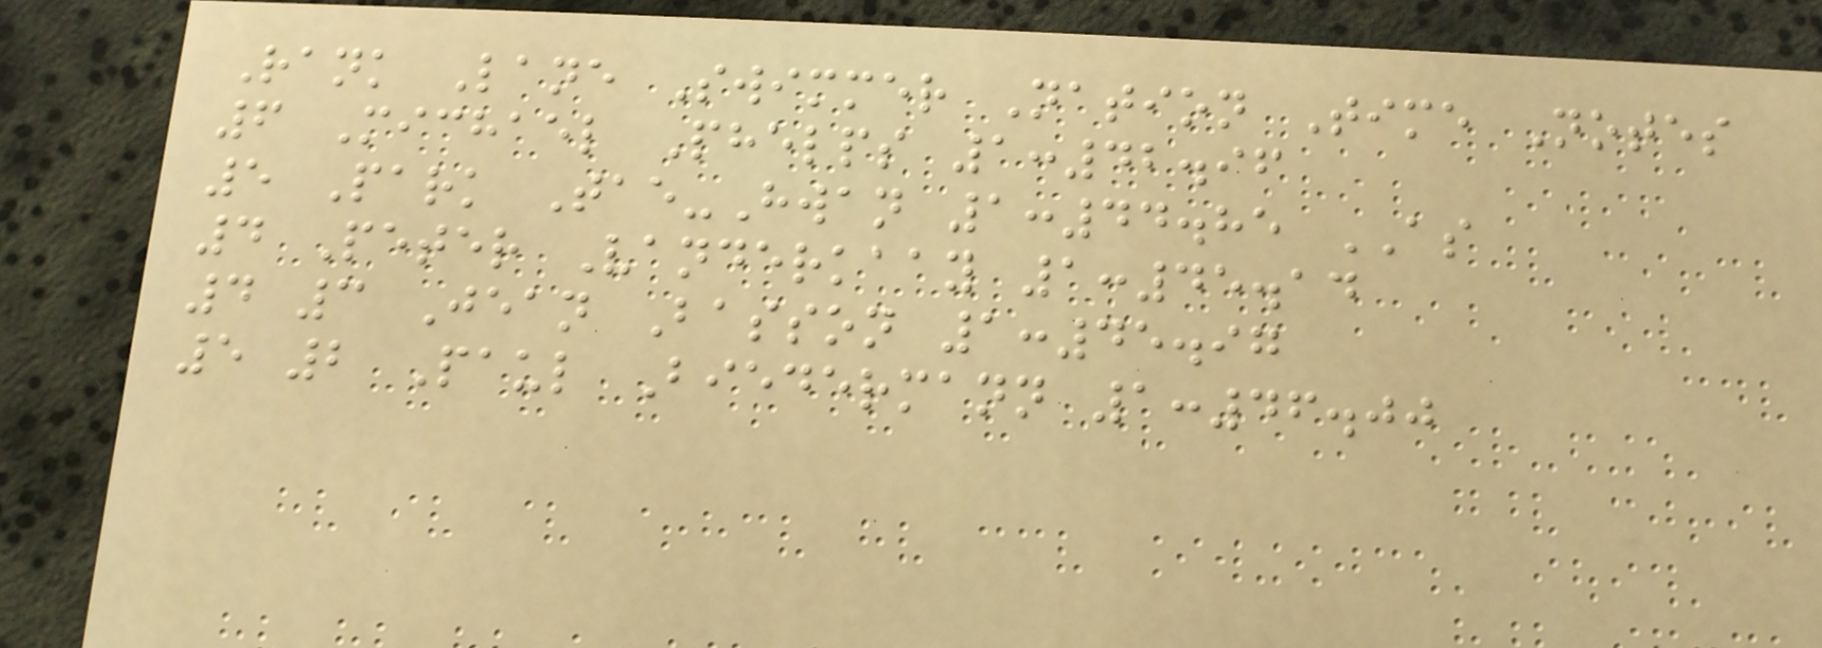Rank Lane Swimmer Nation Time Notes
6 Michael Phelps 1:42.96
5 Park Tae-Hwan 1:44.85 AS
4 Peter Vanderkaay 1:45.14
4 3 Jean Basson 1:45.97
5 2 Paul Biedermann 1:46.00
